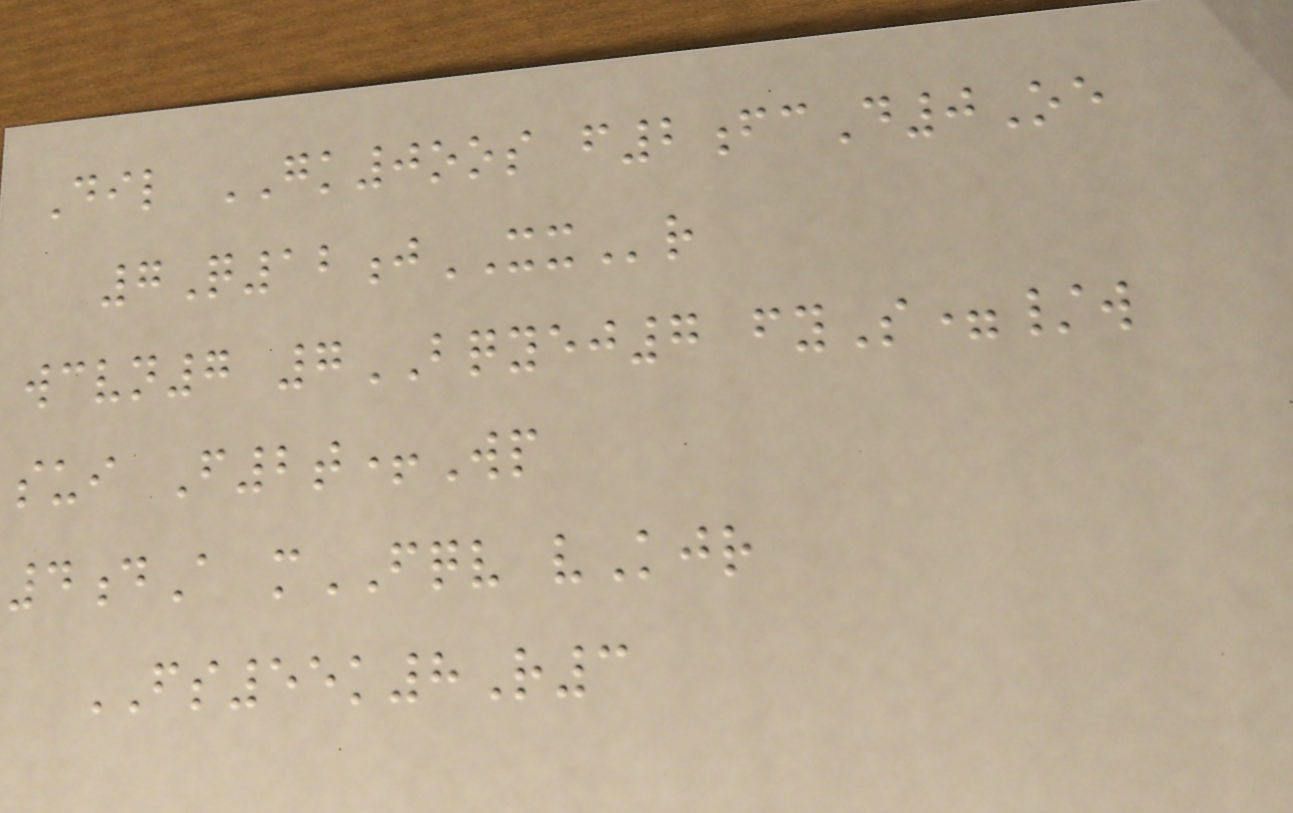Dil GK0oos f2fcD0Oe
7Q12jXXr
wcvn7 7BQYEJ7 fyS=/w
sui F2t+Wp
4dA mFQV vKjr
FS55k8R3
